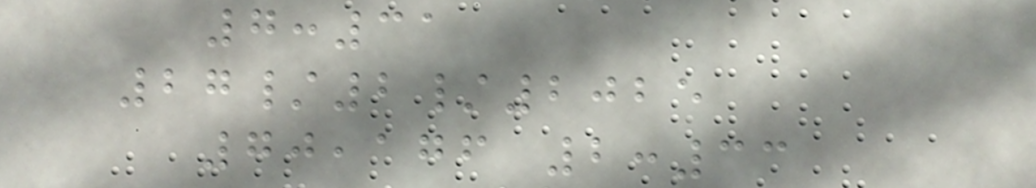7:31
27/2/2025
70,176 2:33
